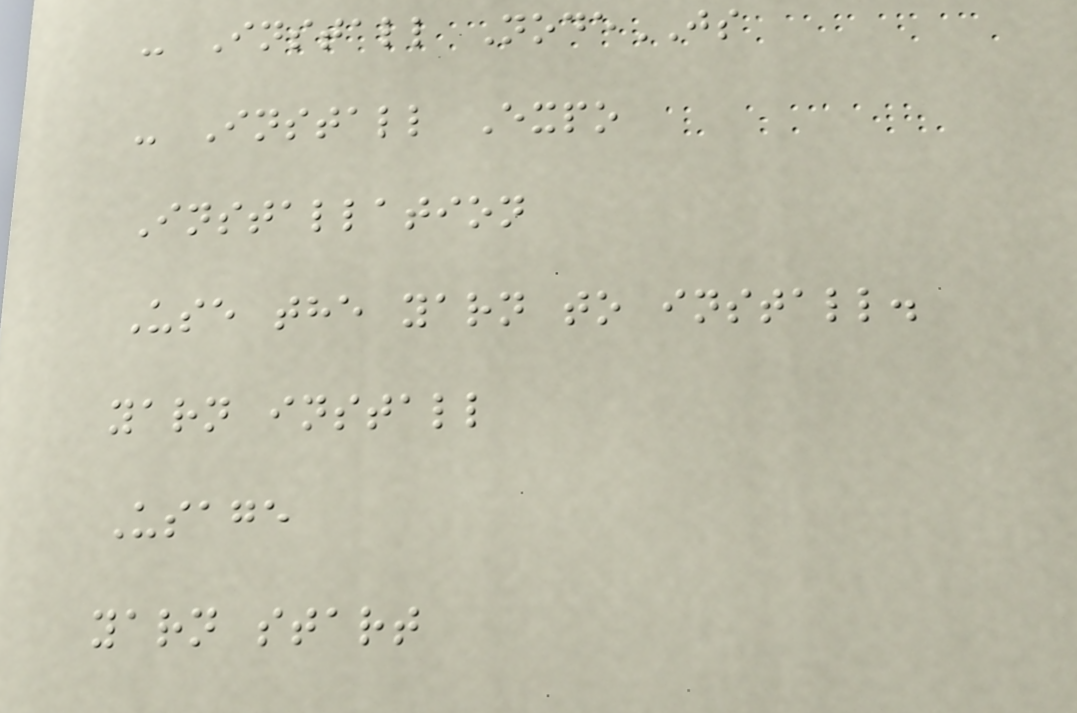- Install NodeJS
- Install Expo
Installation
Use the yarn to install.
yarn install
Usage
yarn start
